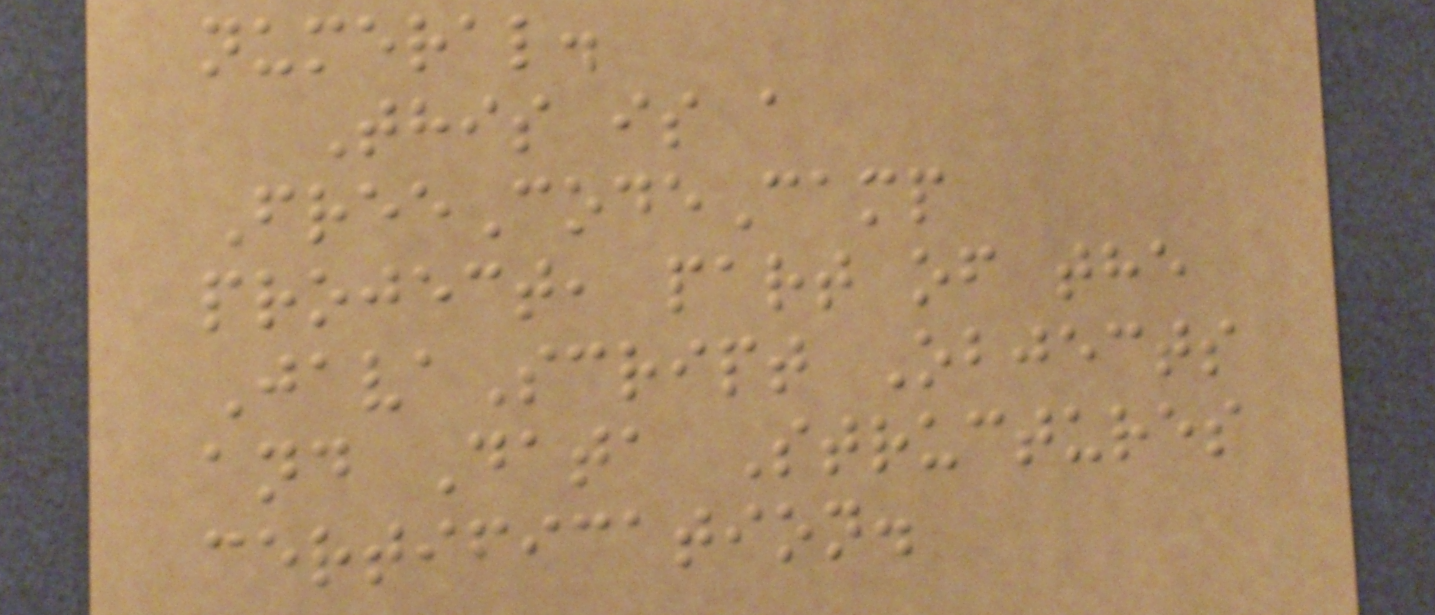numeral.
This is a
FreeCodeCamp
project, part of the
JavaScript Objects
and Data Structures
certification.
